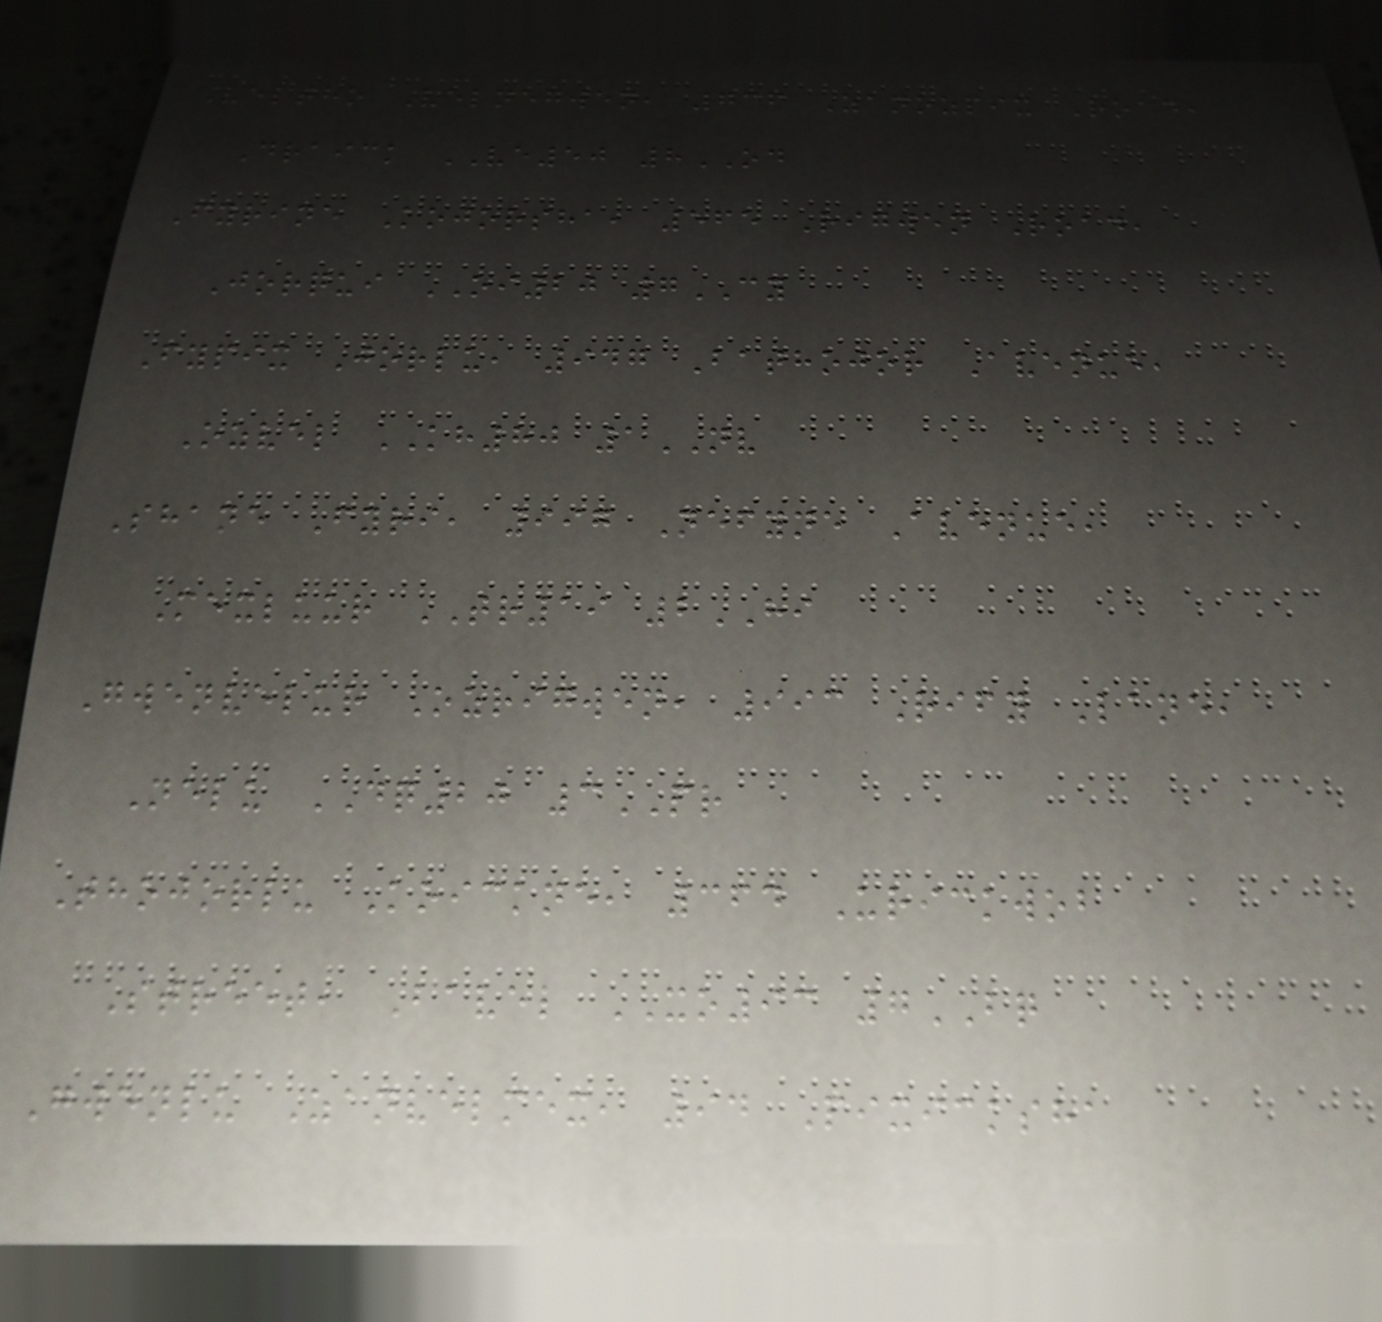Veltho Velnegwen, 736 Zanozpix Road,
Draick VE50 8OD
Fyrine Kojorsha, 565 Rigwen Road,
Jorqui OI20 7CY
Fypix Jorlu, 947 Bathojor Avenue,
Ozvel KH80 1NV
Shane Fyri, 997 Nefyne Avenue,
Mexluur TR19 2HI
Gwenvelur Ozrigwen, 993 Rify Lane,
Nelu DQ20 3PR
Thojorlu Koickne, 364 Urickwob
Street, Bavel XO93 7BQ
Gwenlu Zanvelmex, 94 Pixicksha
